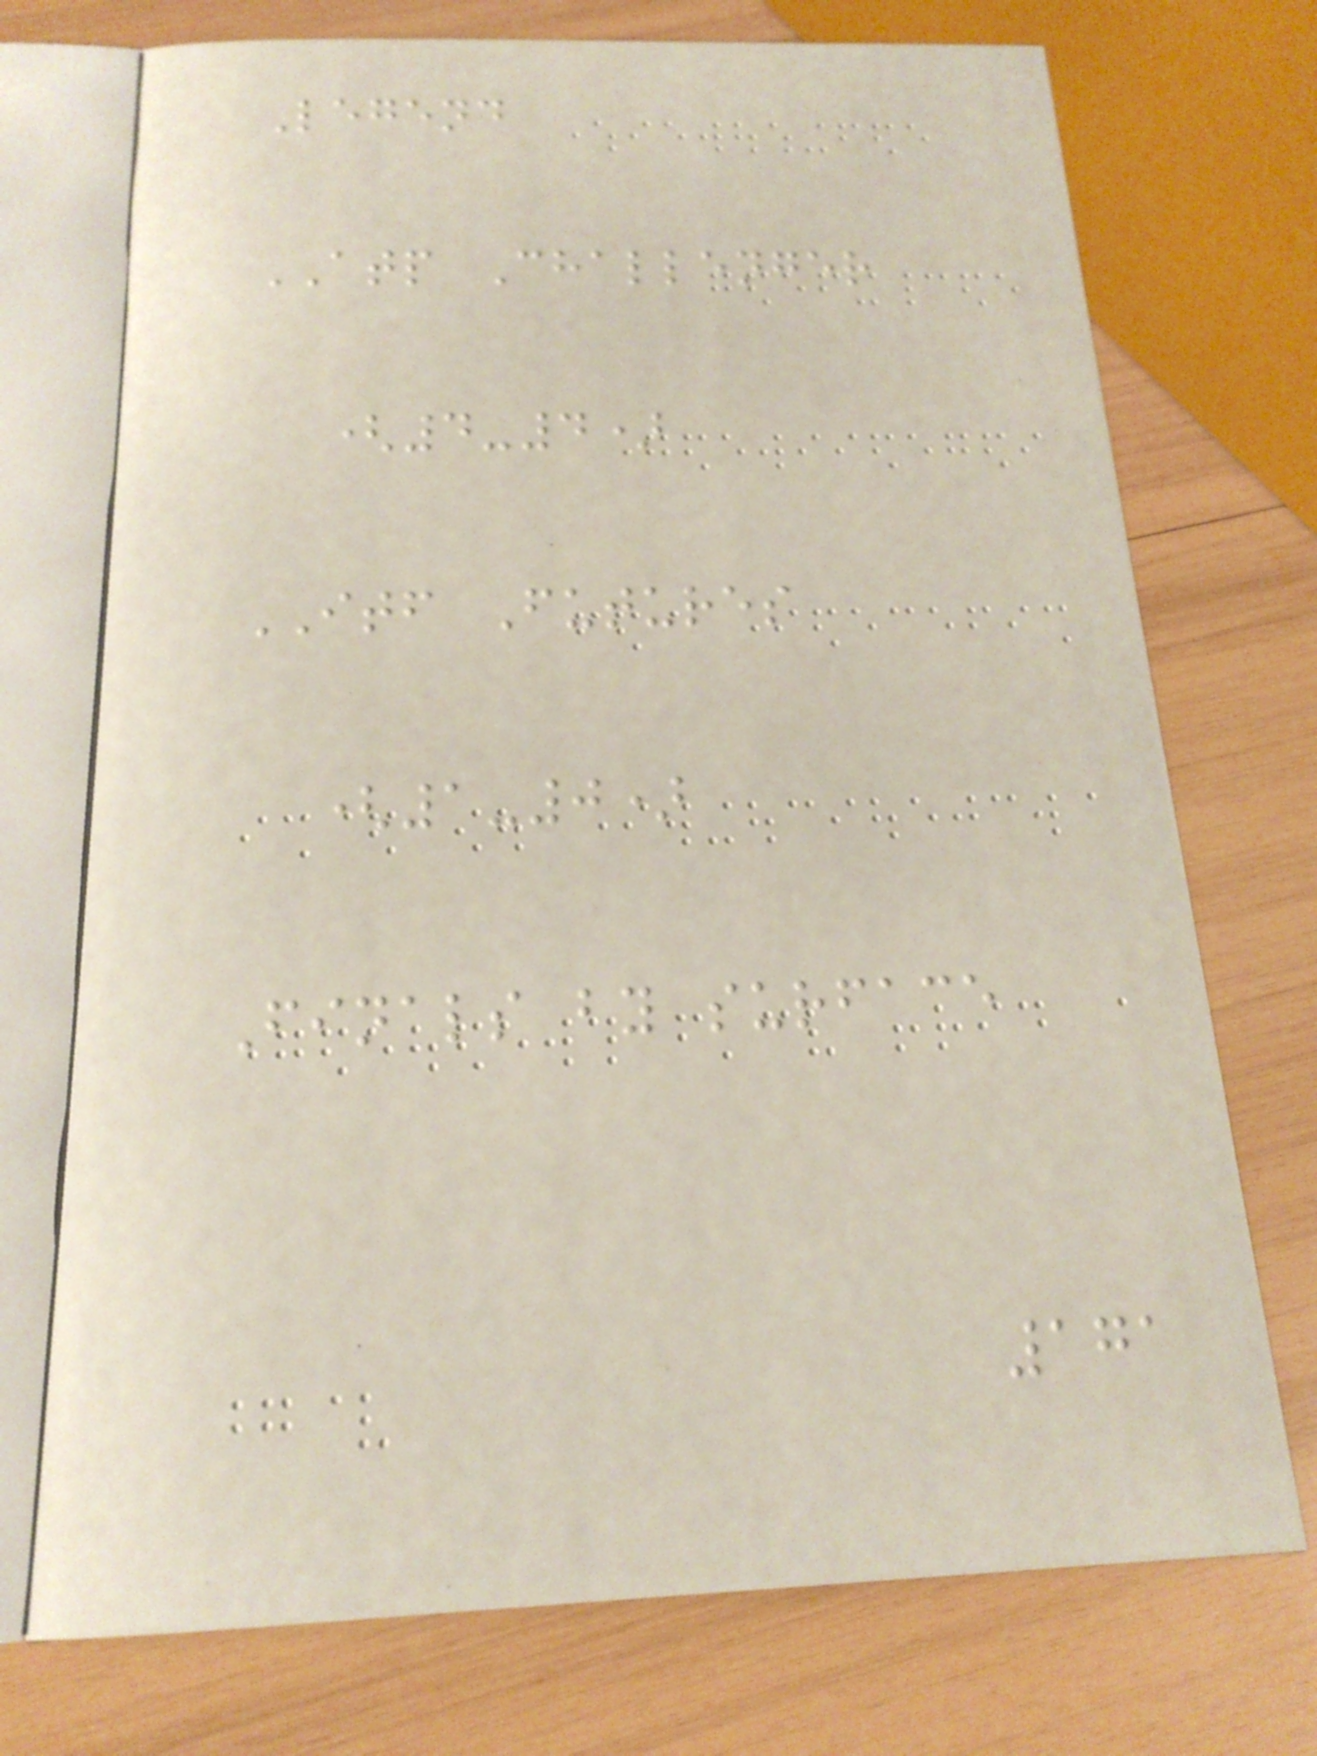Legend
ATP Challenger
(4-4)
ITF Futures
(1-0)
Finals by surface
171
